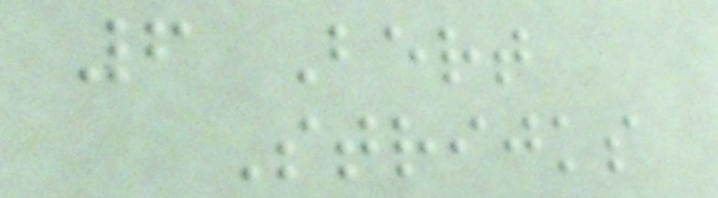6 Bert
Strijks
